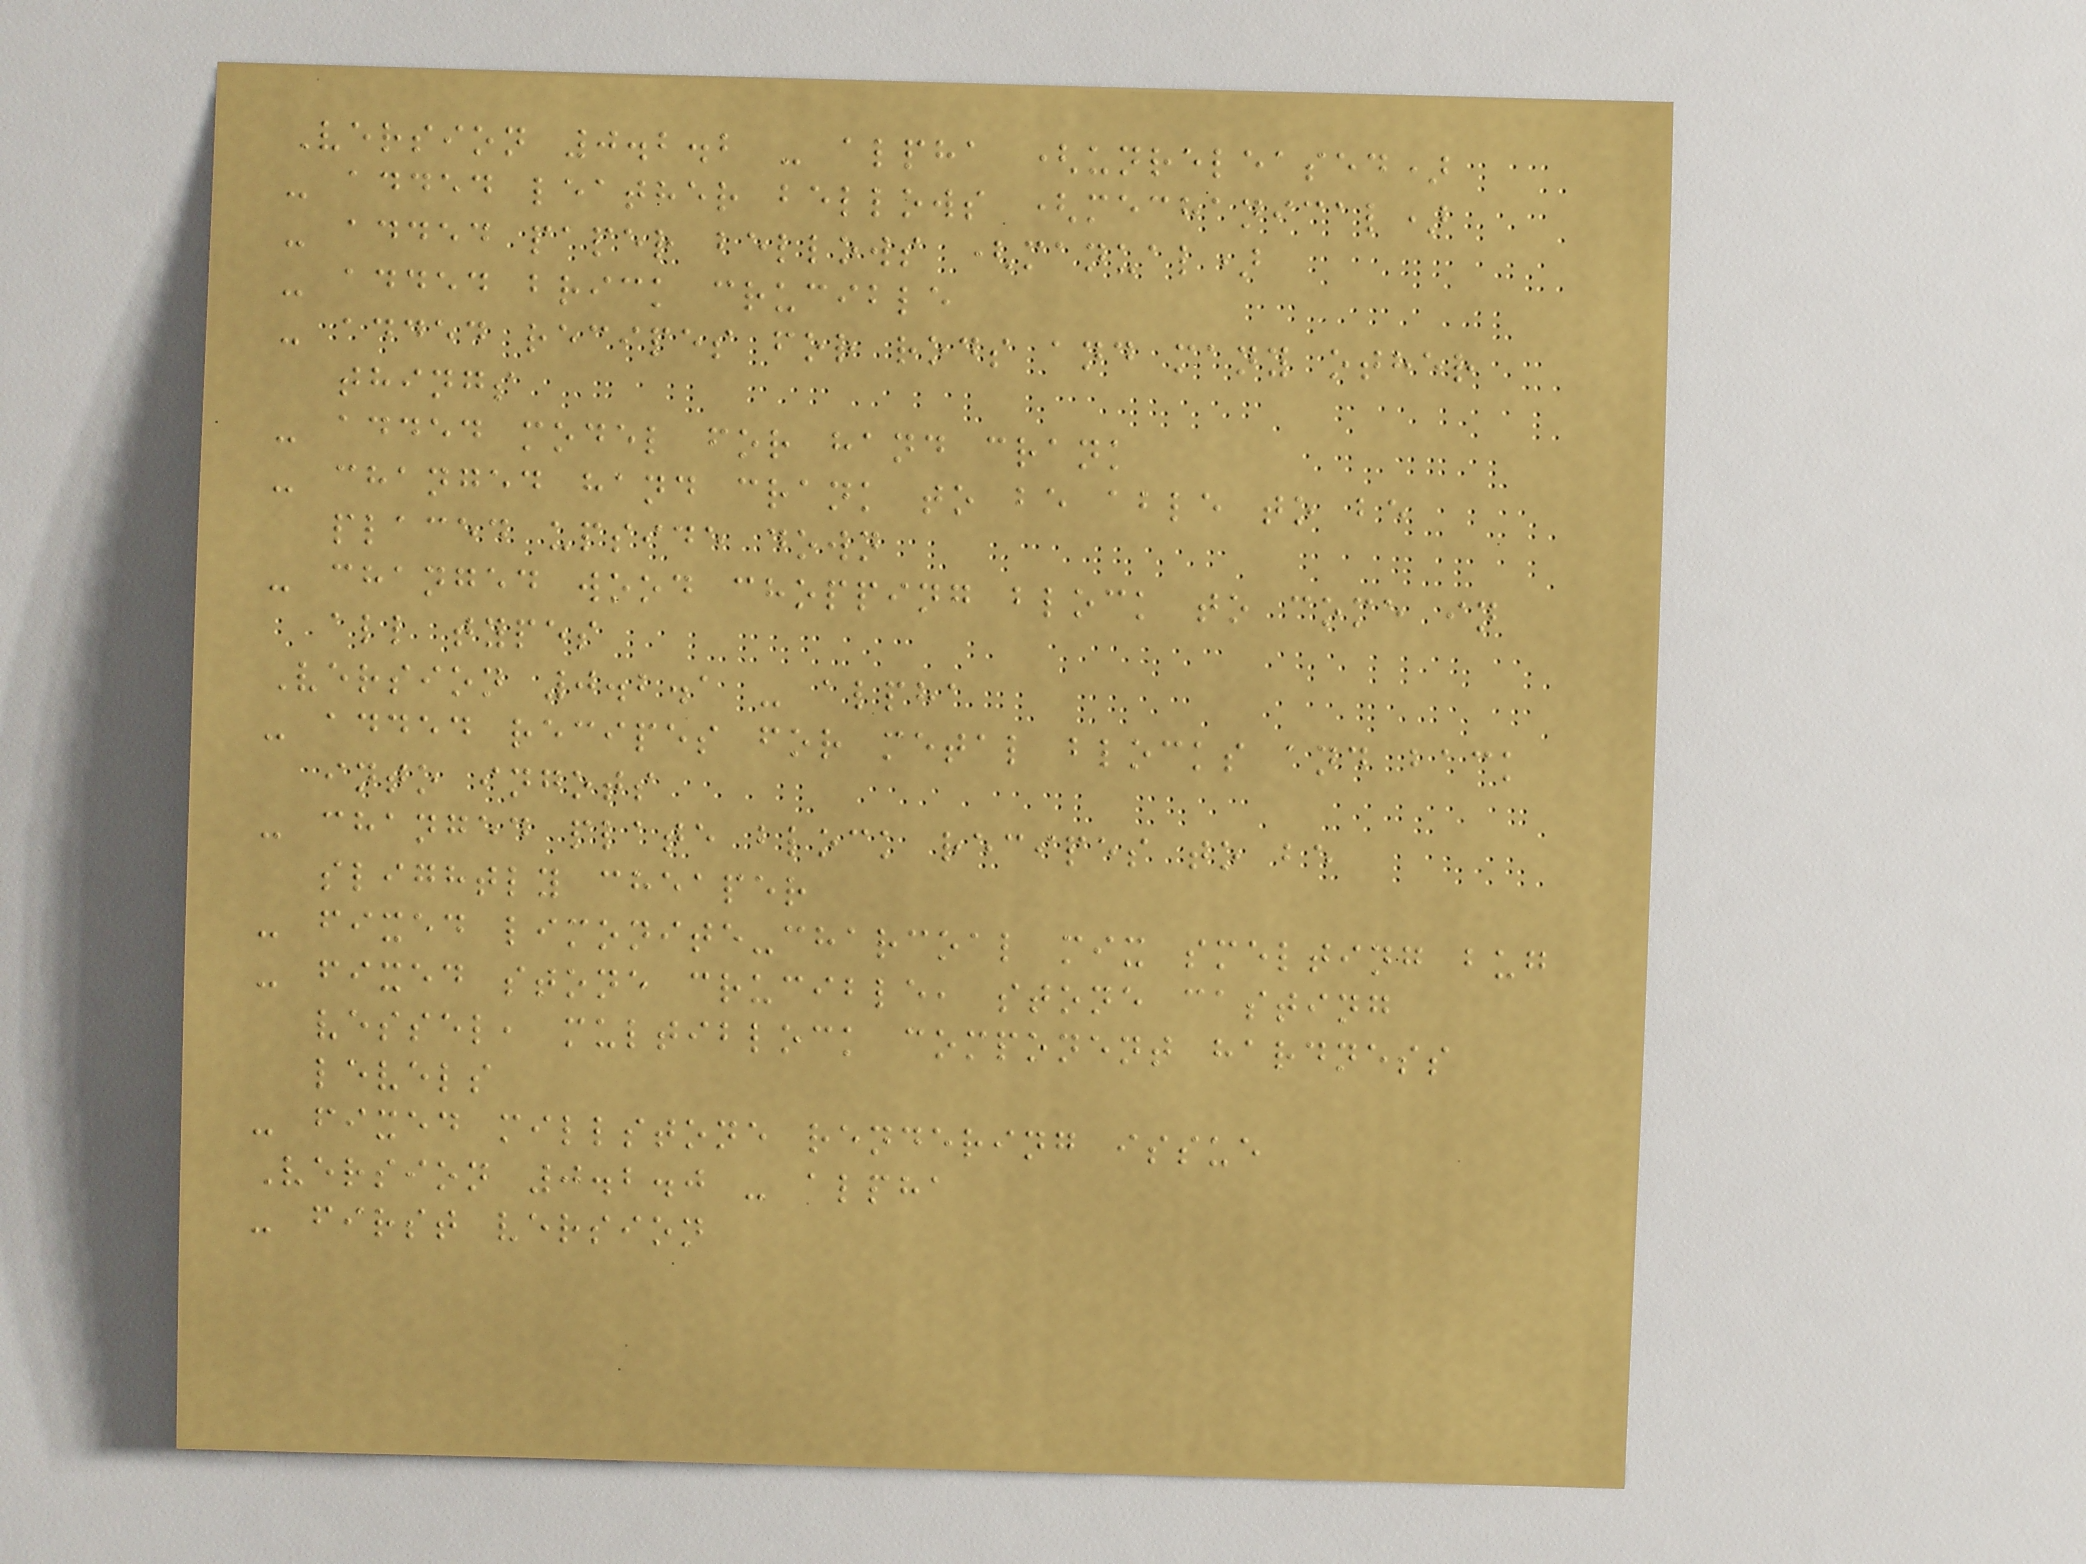Version 0.2.2 - alpha (unreleased)
- added leather bellows (mechanical)
- added paper bellows (manual)
- added brick crucible
- added recipes for rods and many other
things
- added model for hand crank
- changed hand crank to be able to be
placed upside down
- changed wood chopping block to come in
all types
Version 0.2.1 - alpha
- added recipes for metal blocks and back
into ingots
- changed plate block recipes to be
slightly cheaper
- fixed limonite-charcoal mix smelting bug
- fixed stone crucible, stone casting
vessel, multiblock component hardness
levels
- fixed millstone rendering issue
Version 0.2.0 - alpha
- first version
